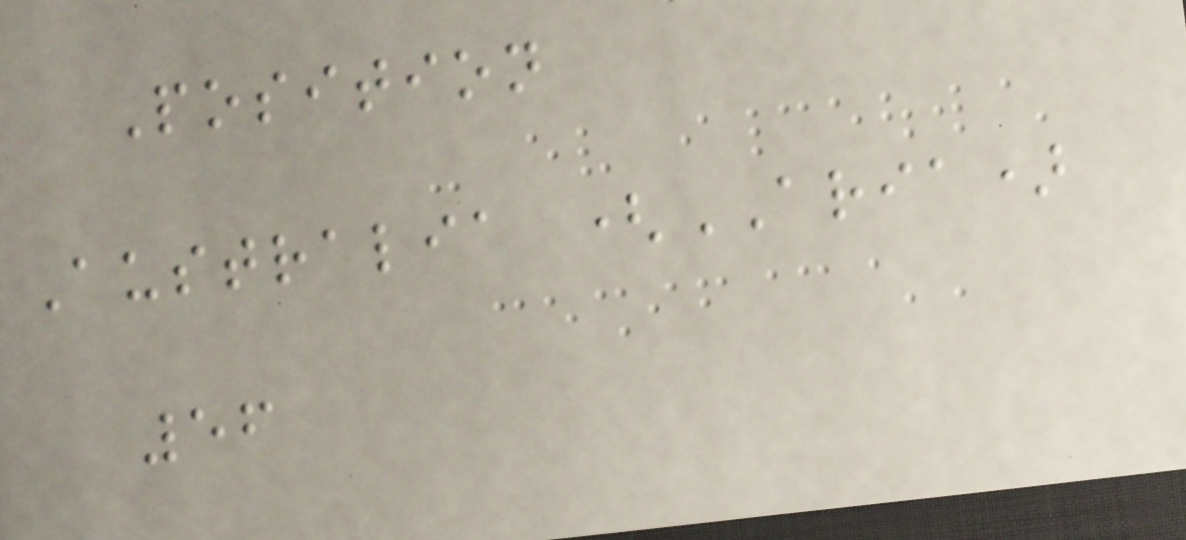Position
Australia (ARIA)
56
